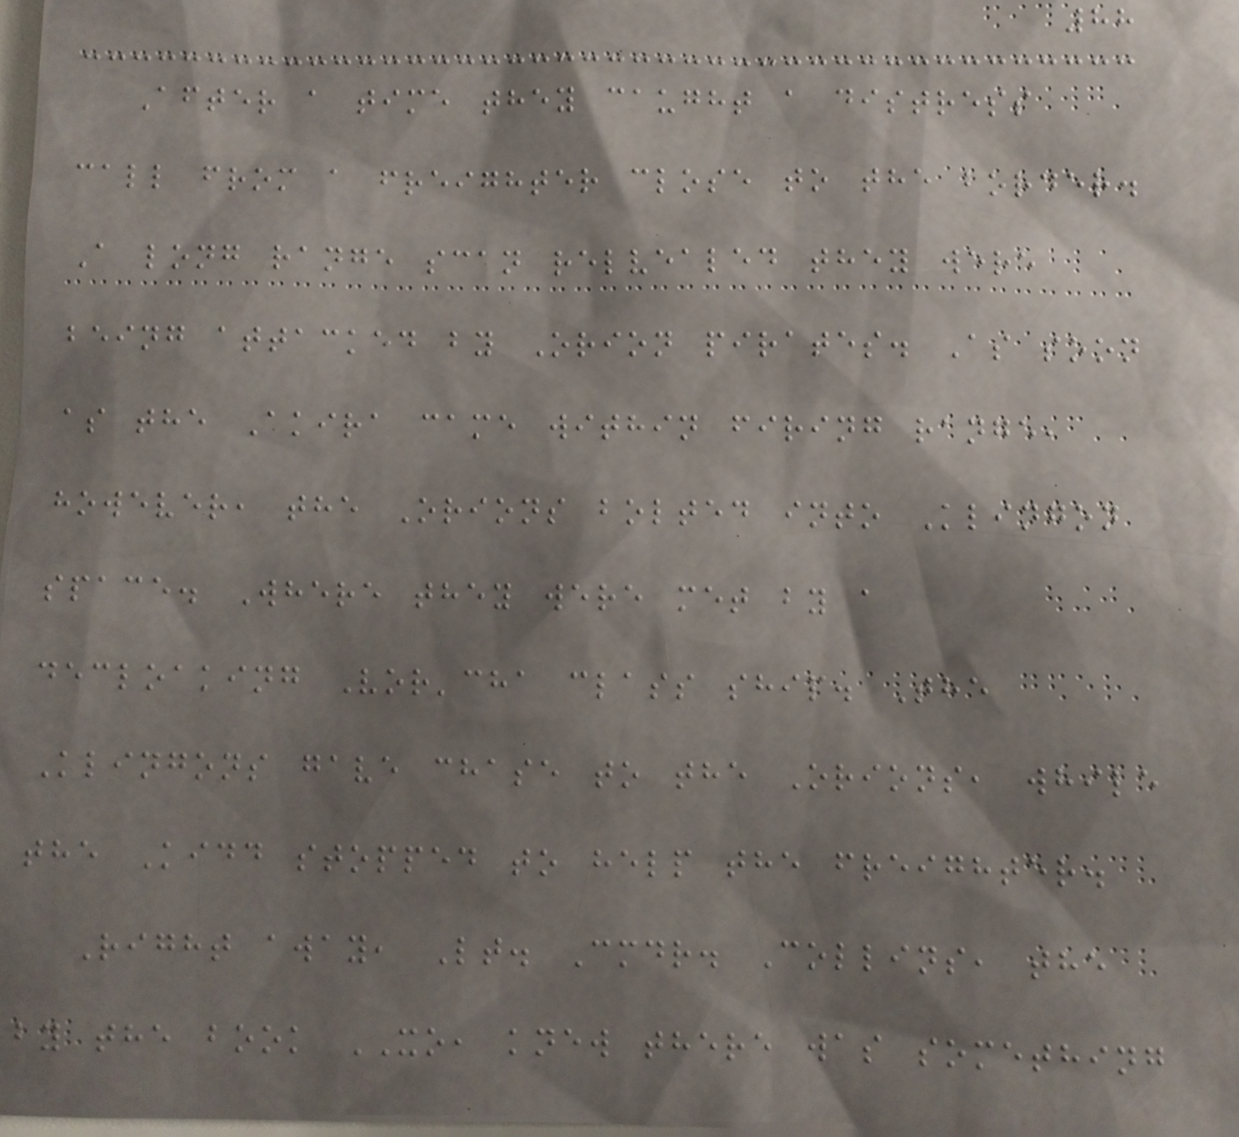88
After a time they caught a distress
call from a freighter close to the border.
A long range scan relvealed they were
being attacked by Orion pirates. As soon
as the Akira came within firing range,
however, the Orions bolted into Klingon
space. Where they were met by a
decloaking Vor'cha class ship. The
Klingons gave chase to the Orions, while
the Kidd stopped to help the freighter.
Right away, Lt. Cmdr. Collins, the
by the book XO, knew there was something
